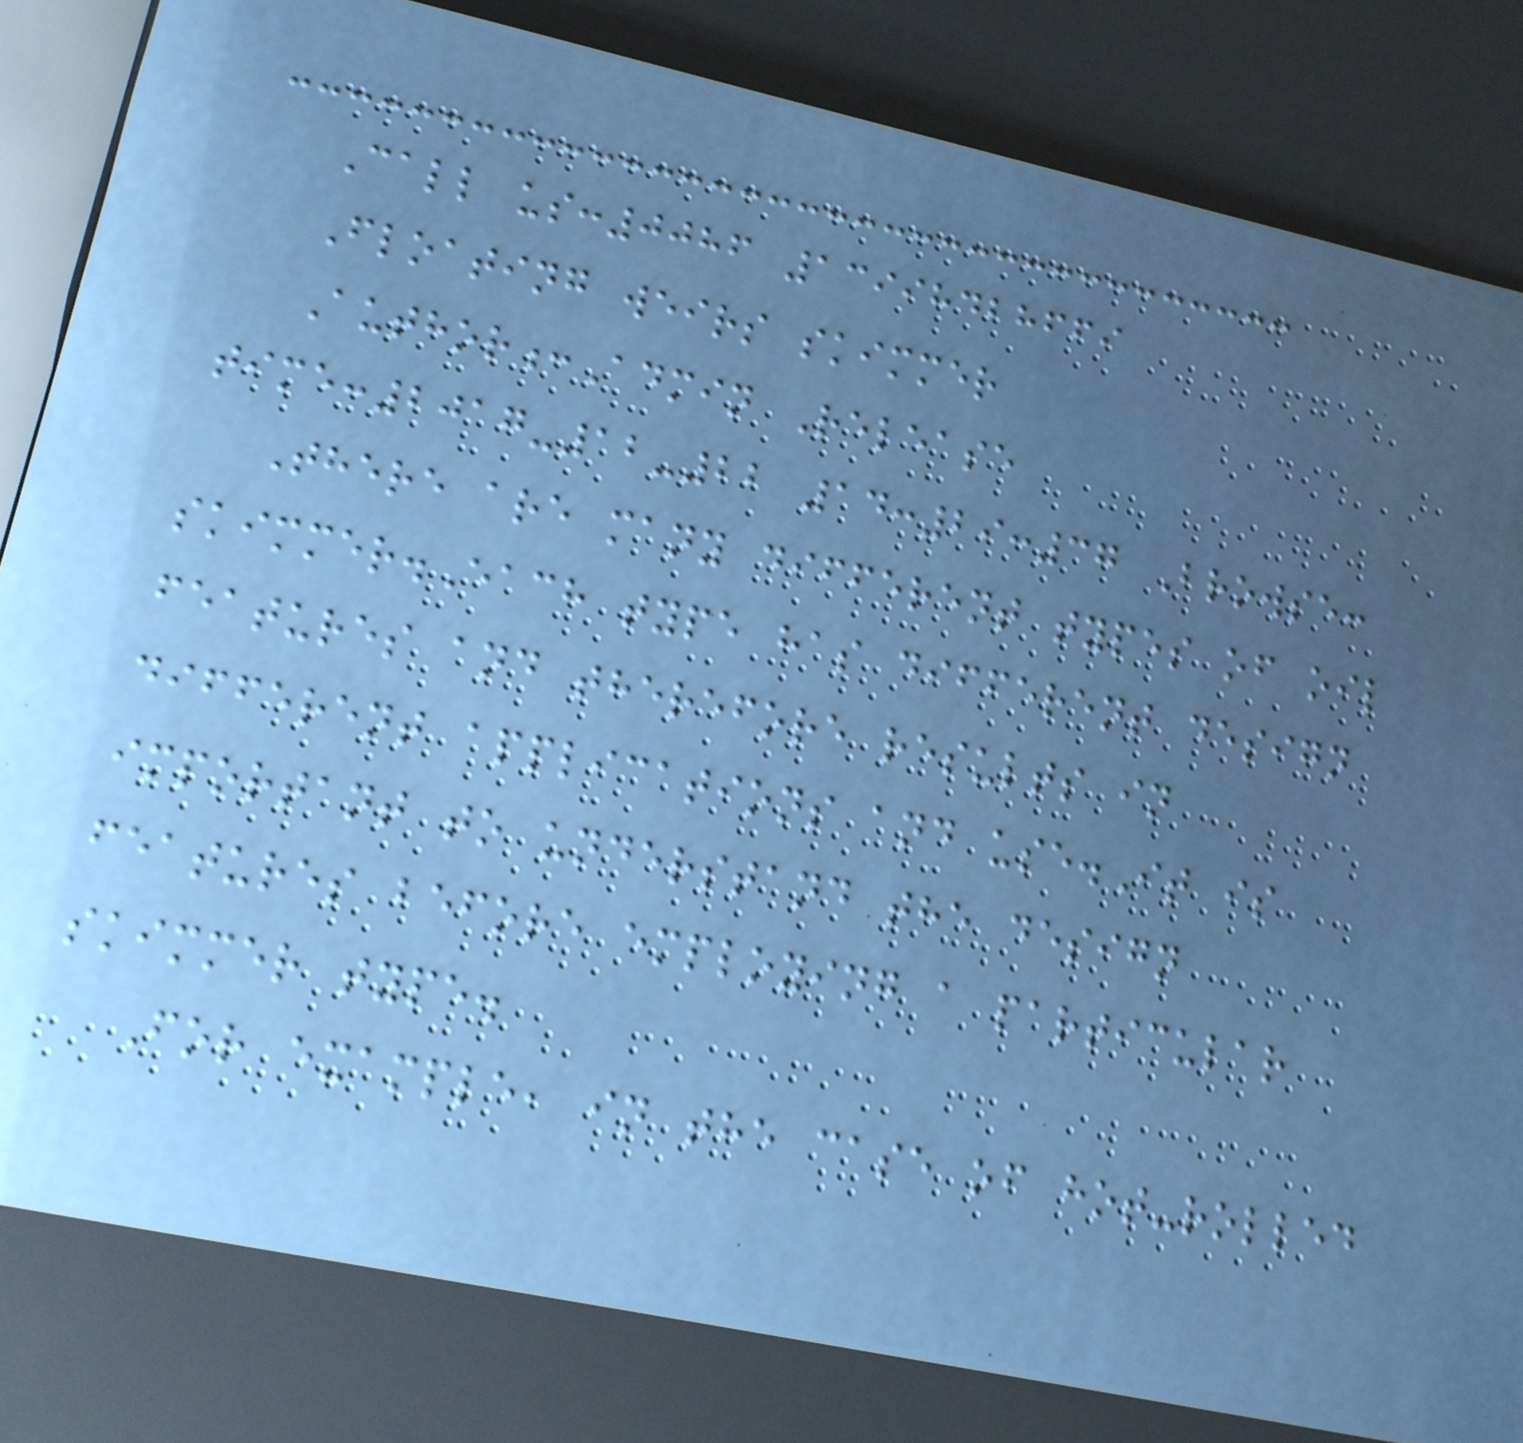Call us:0086 13998428669
Floating weirs skimmer
Author:Admin Release
time:2017-12-22 14:29:37 Browse:
There are many different types of oil
skimmer.Each type has different design
features and therefore results in
different applications and use.It is
important to understand the design
features before employing a particular
skimmer type.
For example, in the case of hot-rolled
